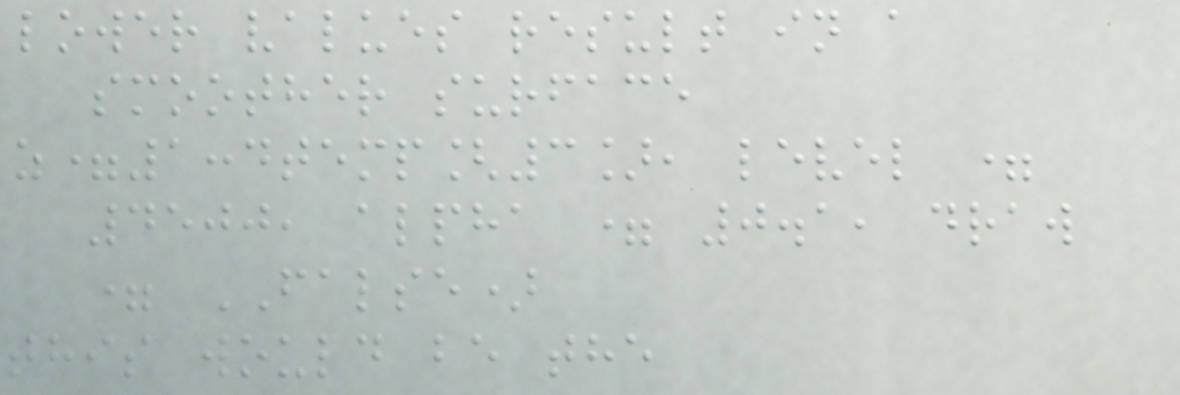lower values result in a
smoother surface
z=1:dtemp[3], level =
4500, alpha = 0.1, draw
= FALSE)
this would be the
